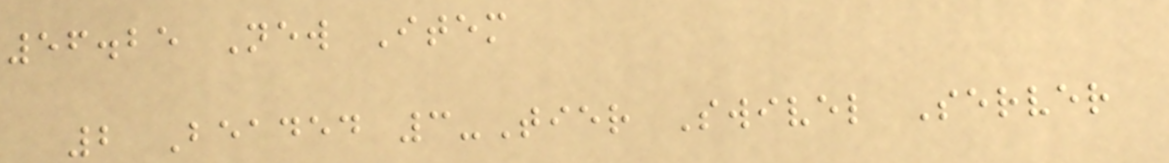56.25 New Item
2 Beaded 3-Tier Swivel Server
